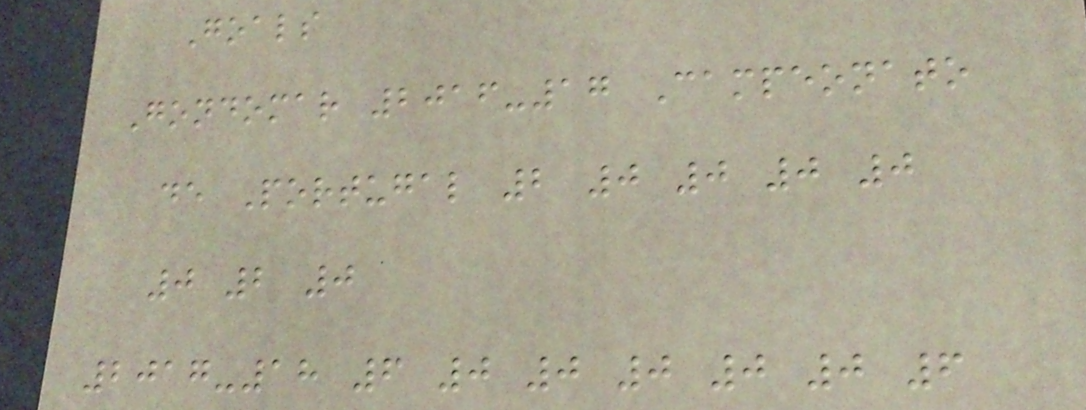Goals
Gondomar 2016-17 Campeonato
de Portugal 2 0 0 0 0
0 2 0
2017-18 6 0 0 0 0 0 6
